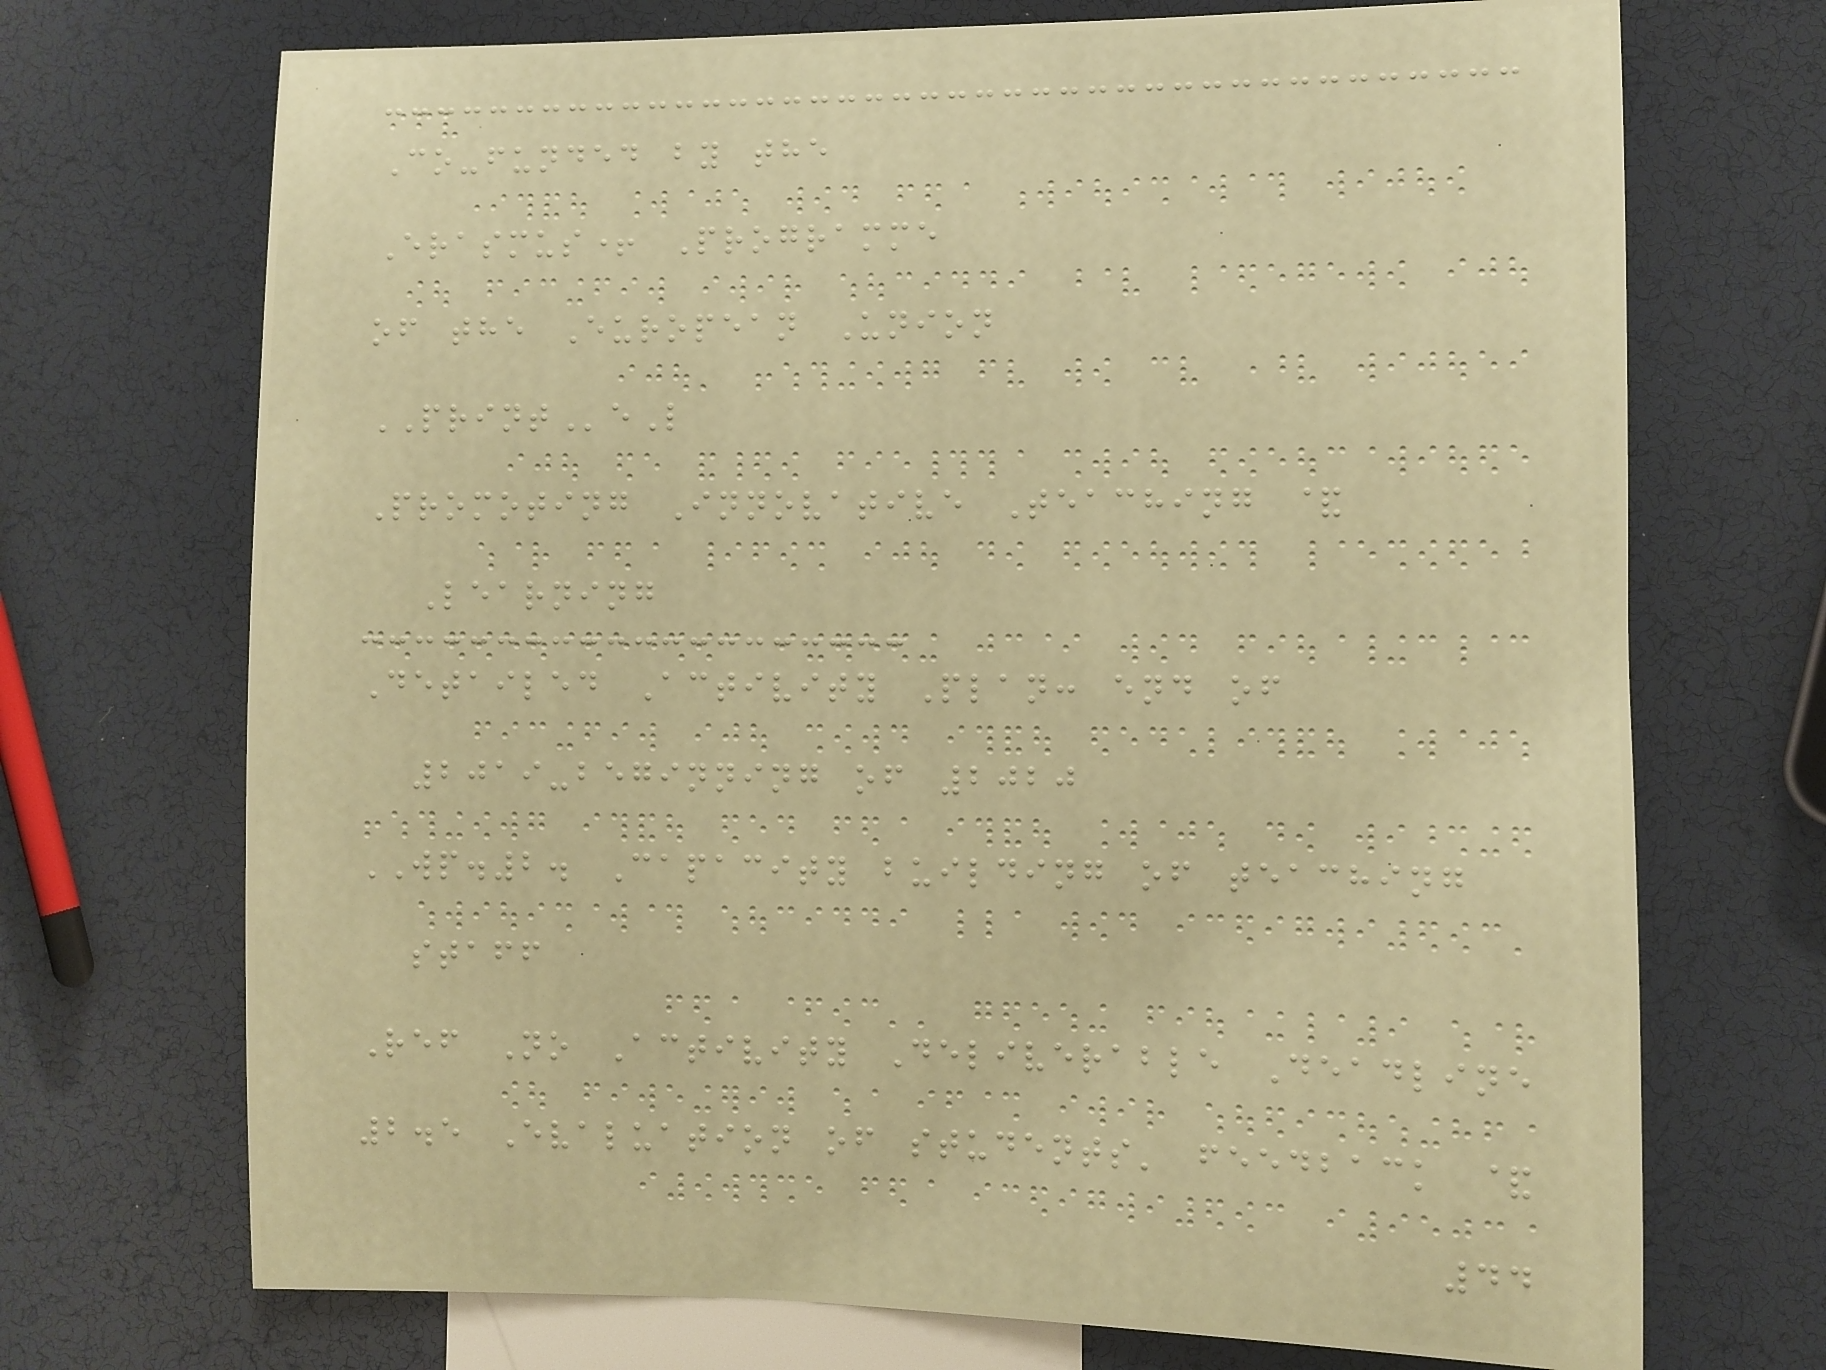Co-funded by the
Erasmus+ Programme
of the European Union
PRINTeL
Promoting Innovative Teaching &
Learning
Detailed Activity Plan: end of
2019-beginning of 2020
WP.2. Capacity building of teaching
staff
Ref No Activity Deliverable Deadline
2.5 Evaluation of students' feedback &
44
